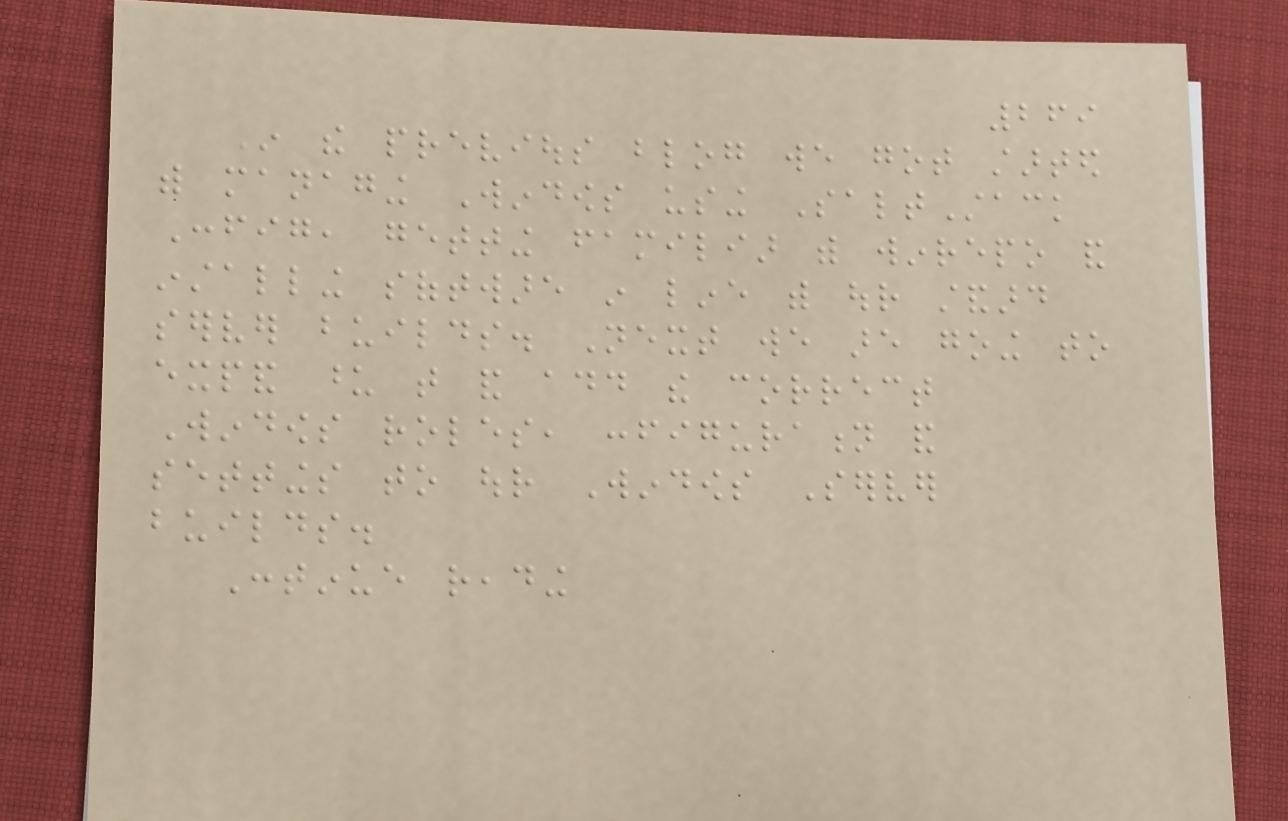269
In the previous blog we got started
with managing Windows using SaltStack
Config, getting familiar with winrepo and
installing software in line with our standard
server builds. Next we are going to
expand upon that and add the correct
Windows roles, configuration and
settings to our Windows Server
builds.
Continue reading
